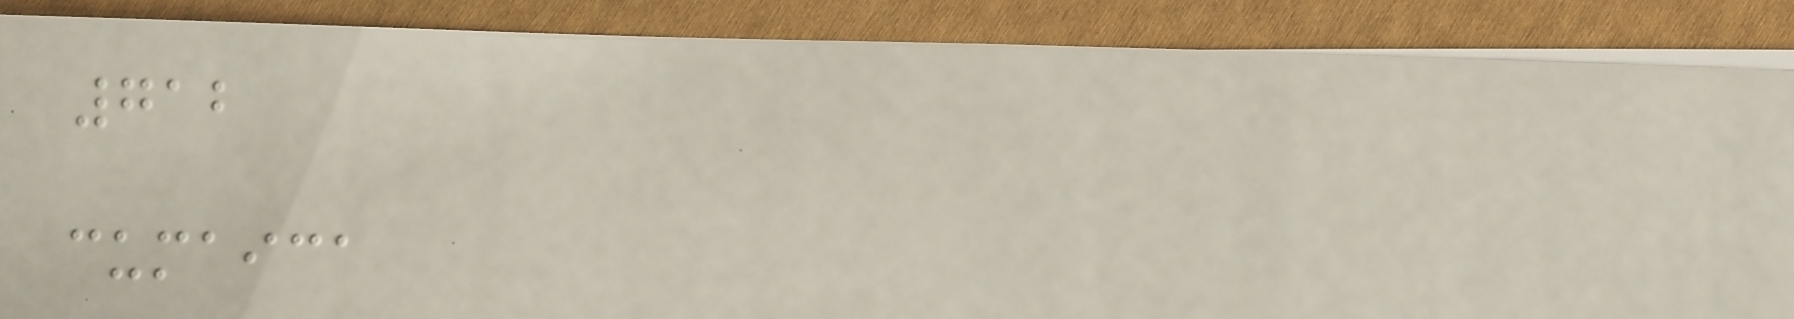712
cumaica
